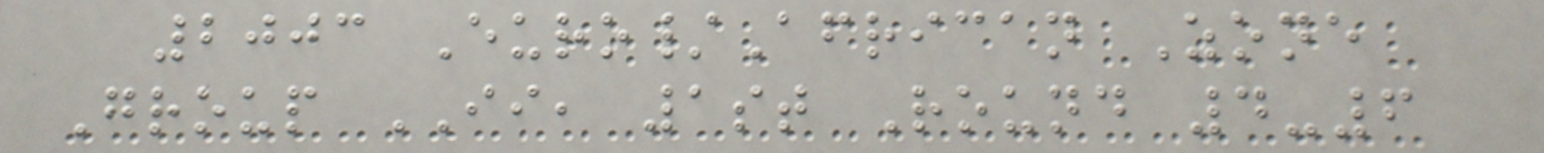2003 Euro/African Zone
Group II, 1st Round 4-6
